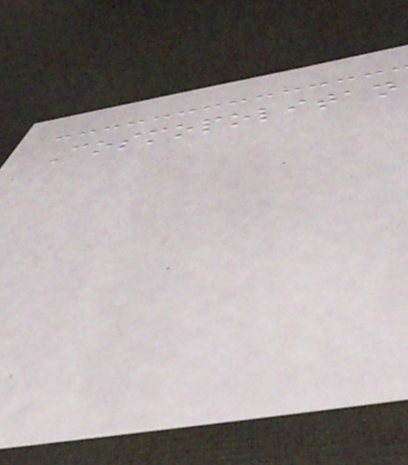Cosmopolitan
